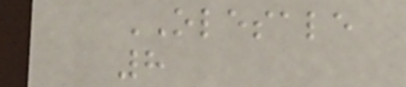OLESALE
8
